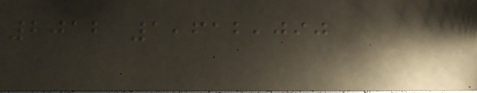2012 1,612,090
